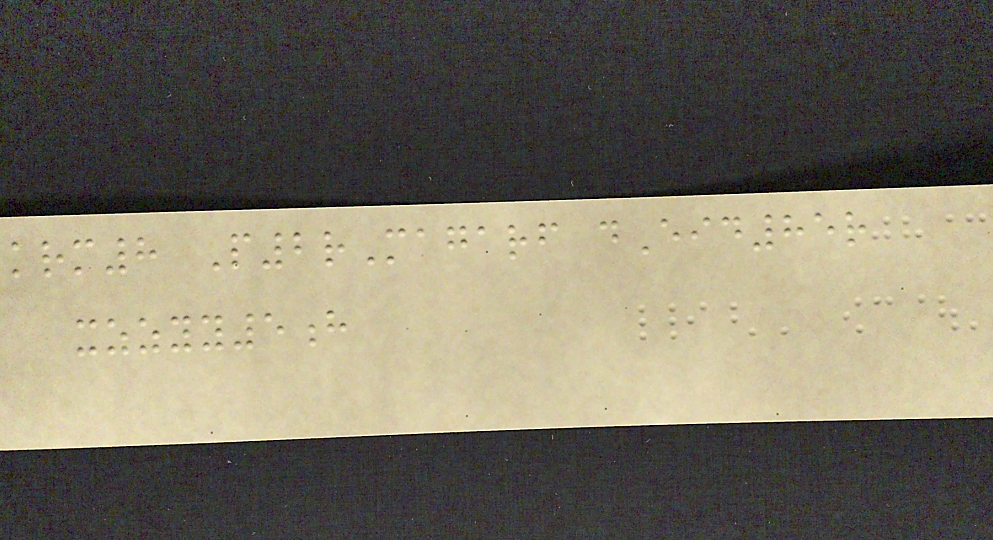krm8 P2rMagarf dEid85r
xzzyy5h
